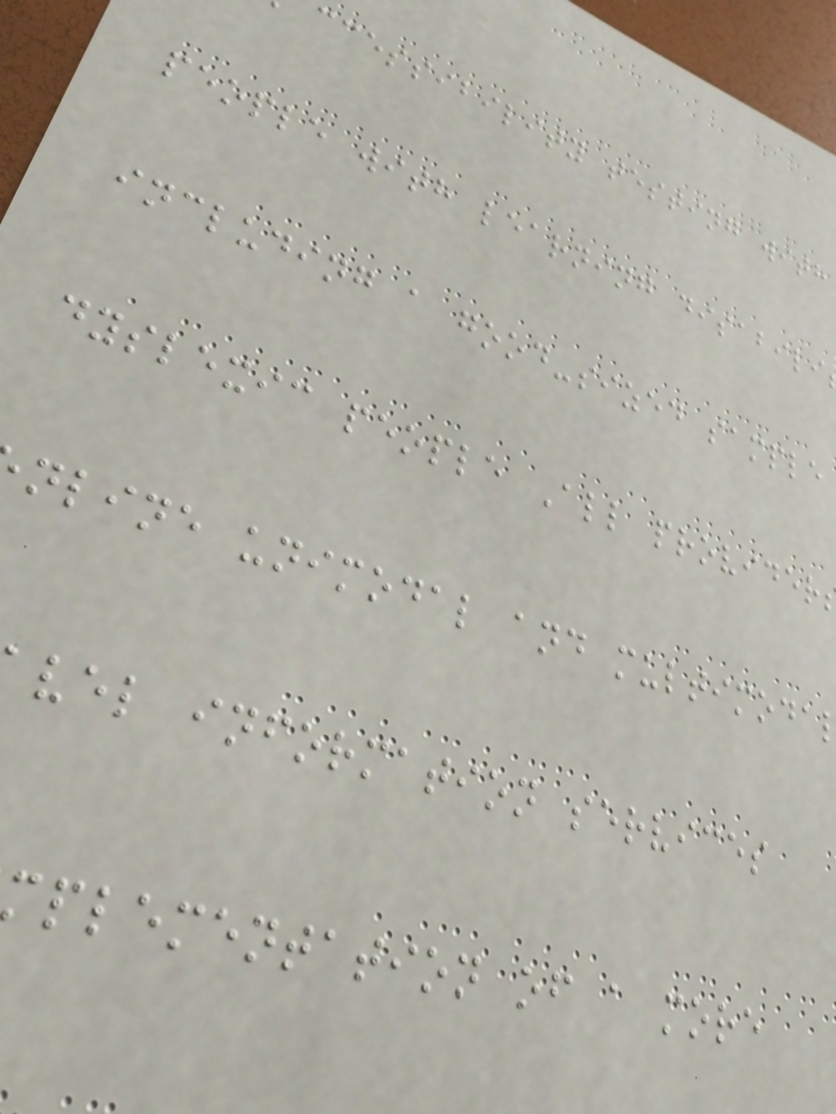ccessibility testing with
people with learning disabili
including a good-sized sample
dyslexic people All provider
nline unimodal and multimoda
vel information services
plementation of a more
